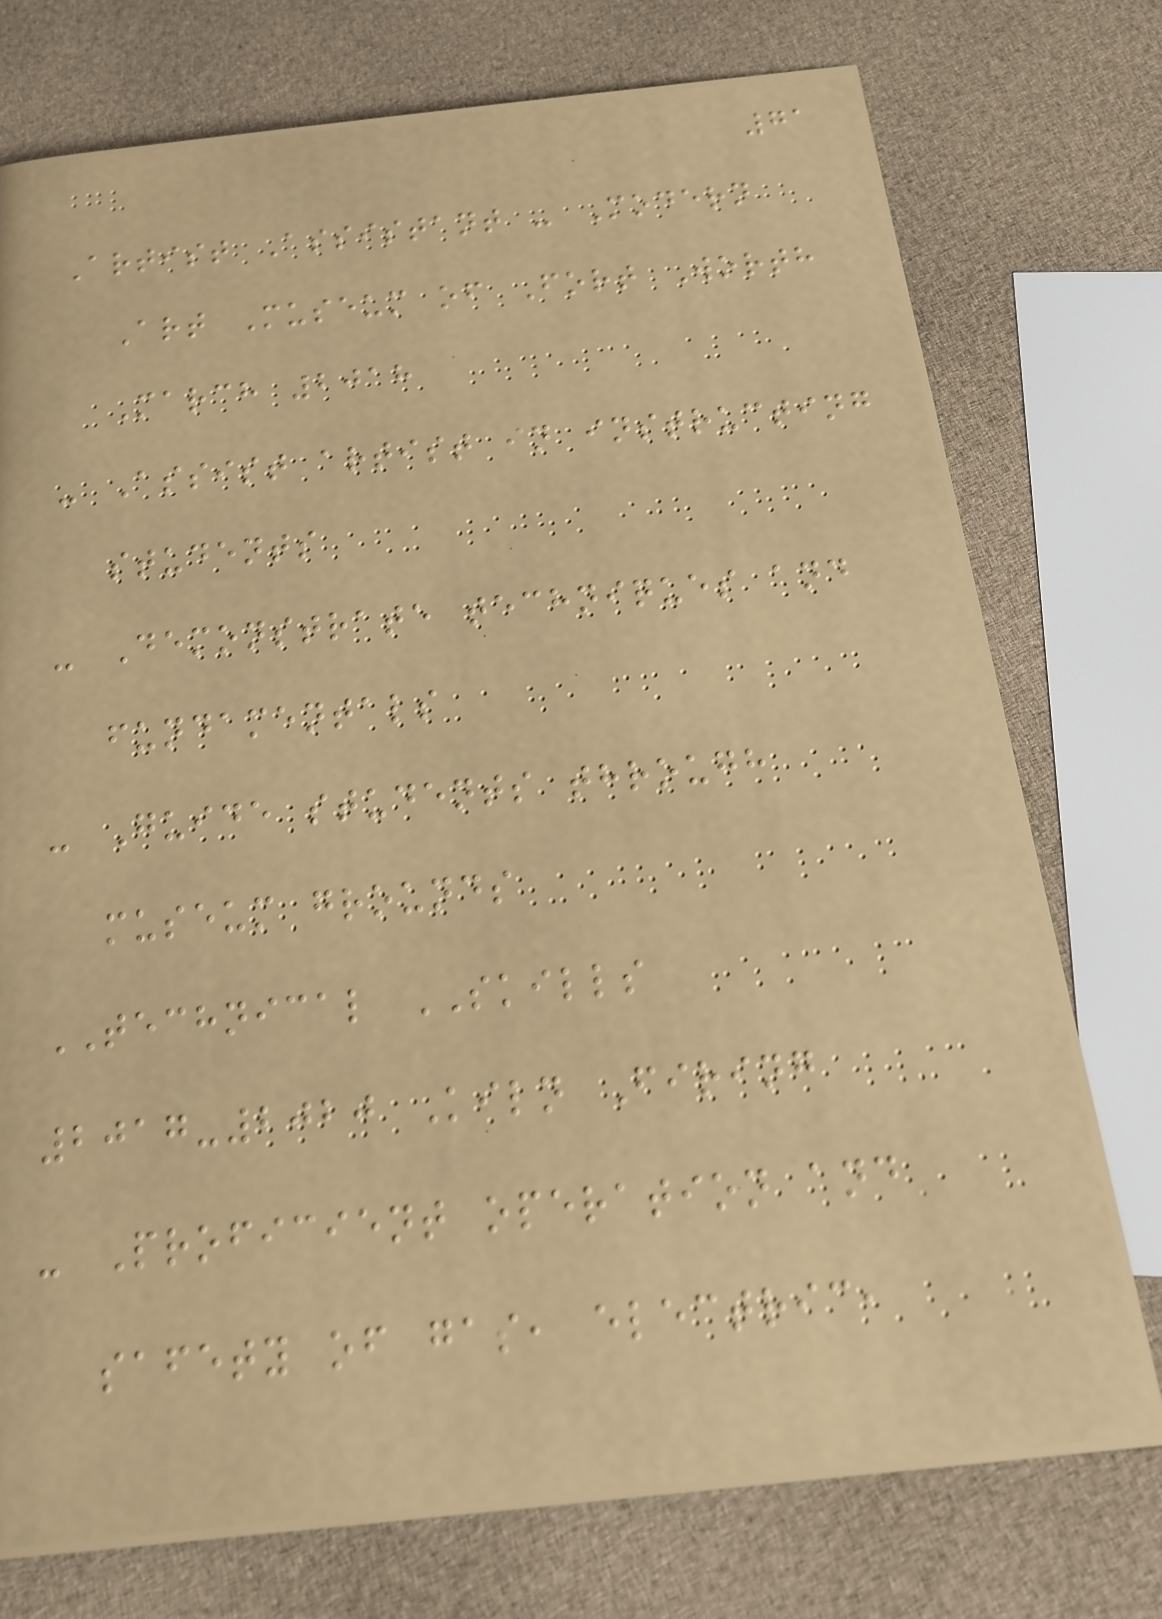71
Artist Assistant - Modern
Art Museum of Fort Worth
March 2018
- Assist artist in instructing
students
- Demonstrate techniques and
fundamentals
- Guide students through
museum grounds
TECHNICAL SKILLS
2017-2020 Kiln Firing
- Proficient operation and
safety of gas, electric,
